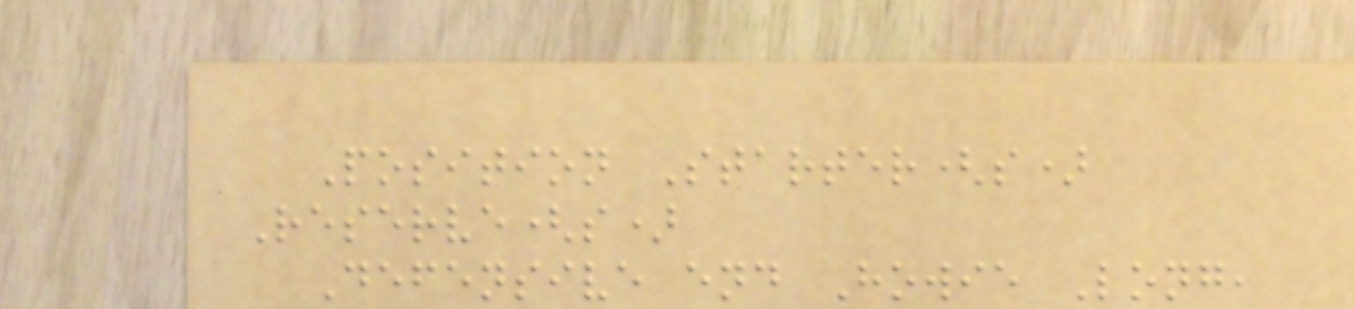Position Starter(s)
Reserve(s)
Defensive end Howie Long,
